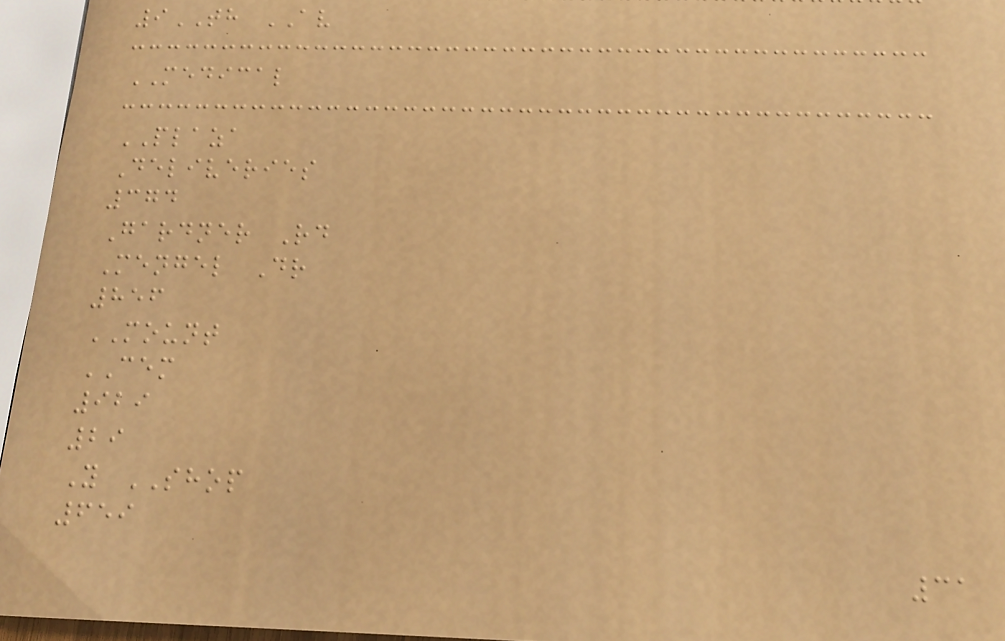9TH AV
MEDICAL
PLAZA
Deliveries
374
Gardner Rd
Mengel Dr
856
MOUNT
CEM
929
29
Y SHOP
659
31
